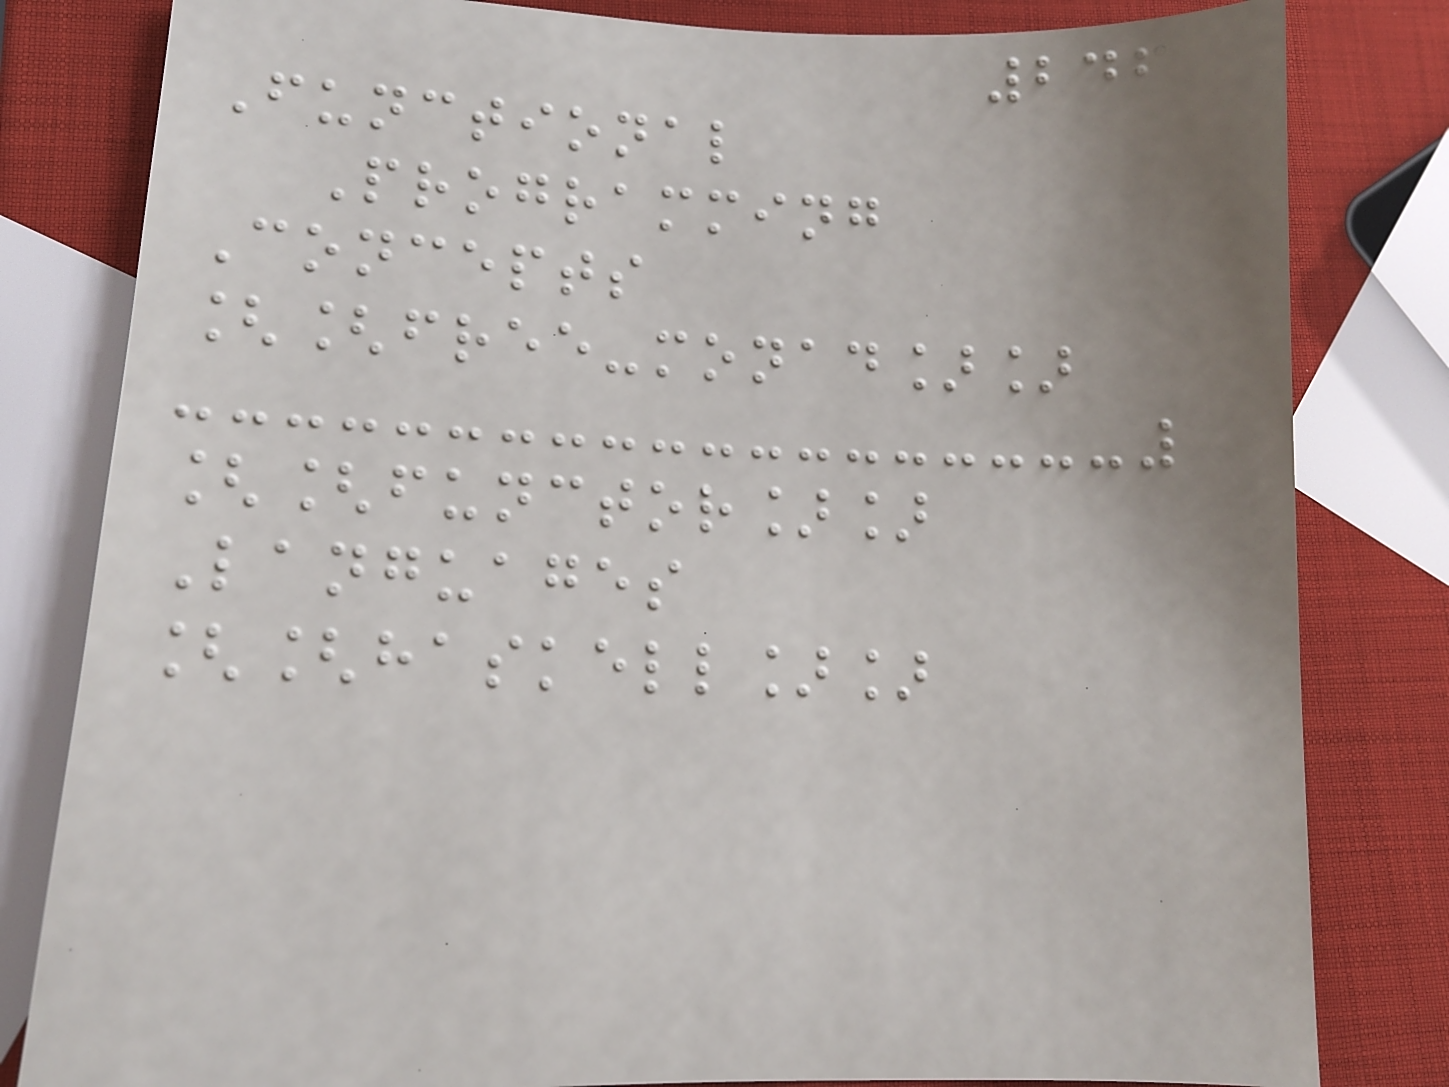246
Functional
Programming
Concepts
[[free-monad]]
[[functor]]
Languages
[[haskell]]
